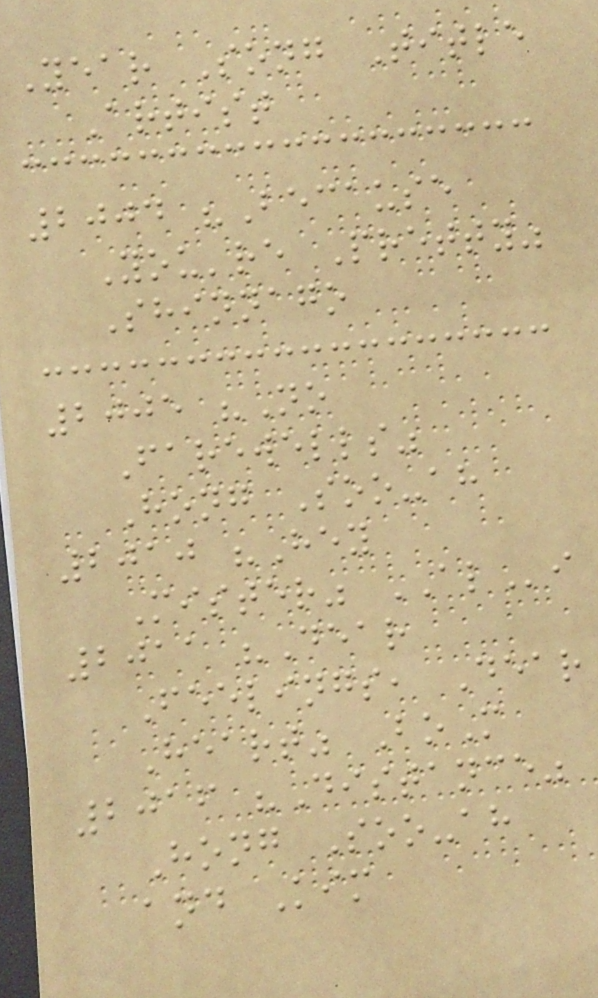Year Song Title
Artist
2004 "Because
You're Pretty"
Shinnago
2005 "No
Farewells"
Hong Soo-ah
2010 "Hey
Mister" ALi
2011 "Dear
Feelings, Dear
Heart" BoM
2016 "Distance"
Hong Soo-ah
and Kim
